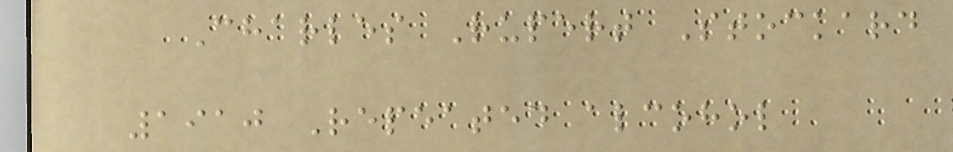Charles Rupert Stockard
1910 Repeated alcohol
